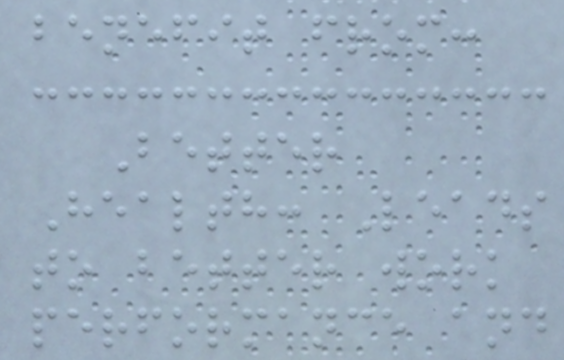benefit from:
Better
Health: Leads
to better work
performance and
